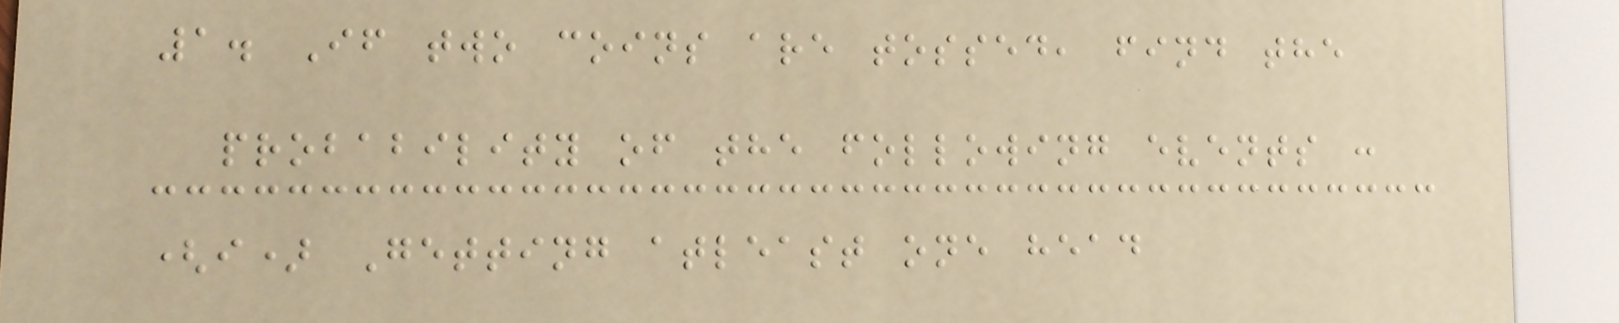1. If two coins are tossed, find the
probability of the following events :
(i) Getting atleast one head
